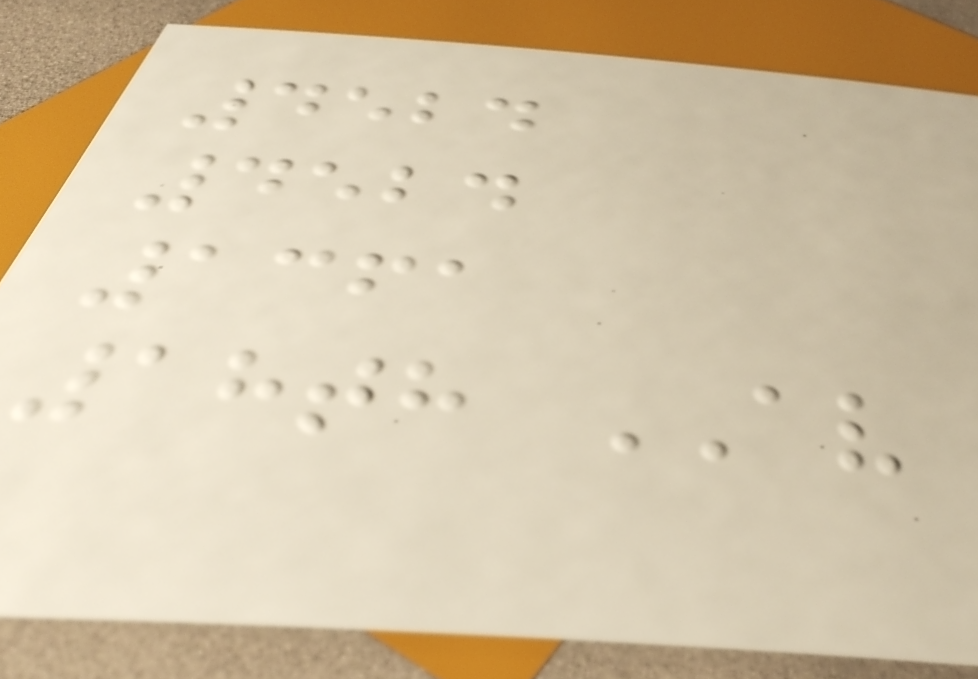4524
4524
1361
18th AV
